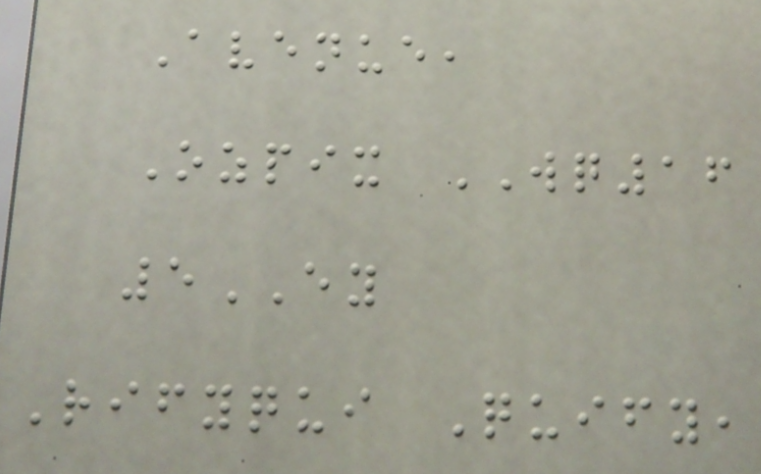Avenue,
Ozpix WQ16
5EY
Rifyqui Quify,
